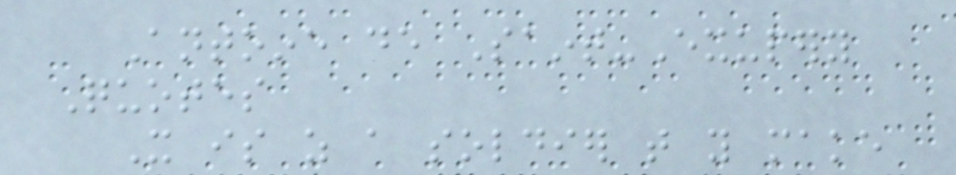Antoine de Saint-Exupery
Quotes
It is as a soldier that you make
